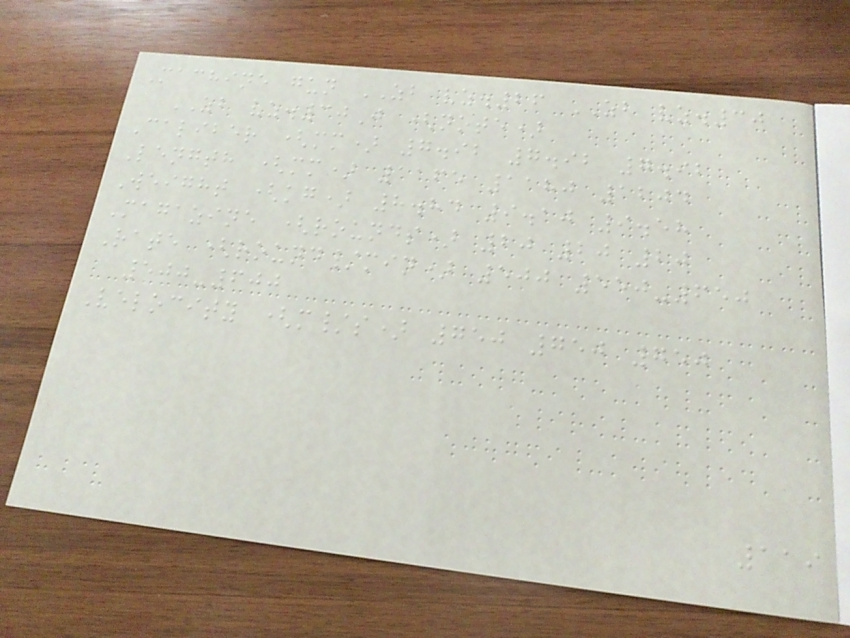Machine gun ZB vz.26 ZB vz.30
ZB vz.30J (note)
Caliber (mm) 7.92 7.92 7.92
Length (mm) 1165 1180 1204
Weight (kg) 8.84 9.10 9.58
Magazine (rounds) 20 20 20
Rate (round/min) 500 550-650
500-600
Velocity (m/s) 750 750 750
119
